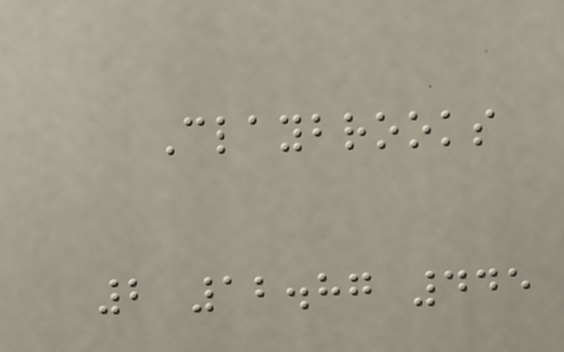Claybrooks
2 12.87 445
